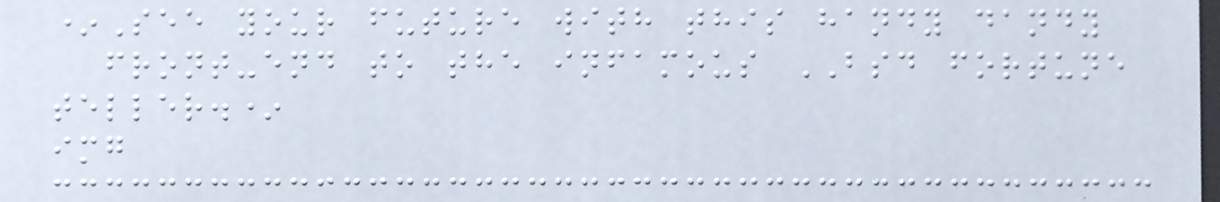*See your future with this handy dandy
front-end to the infamous BSD fortune
teller.*
img
